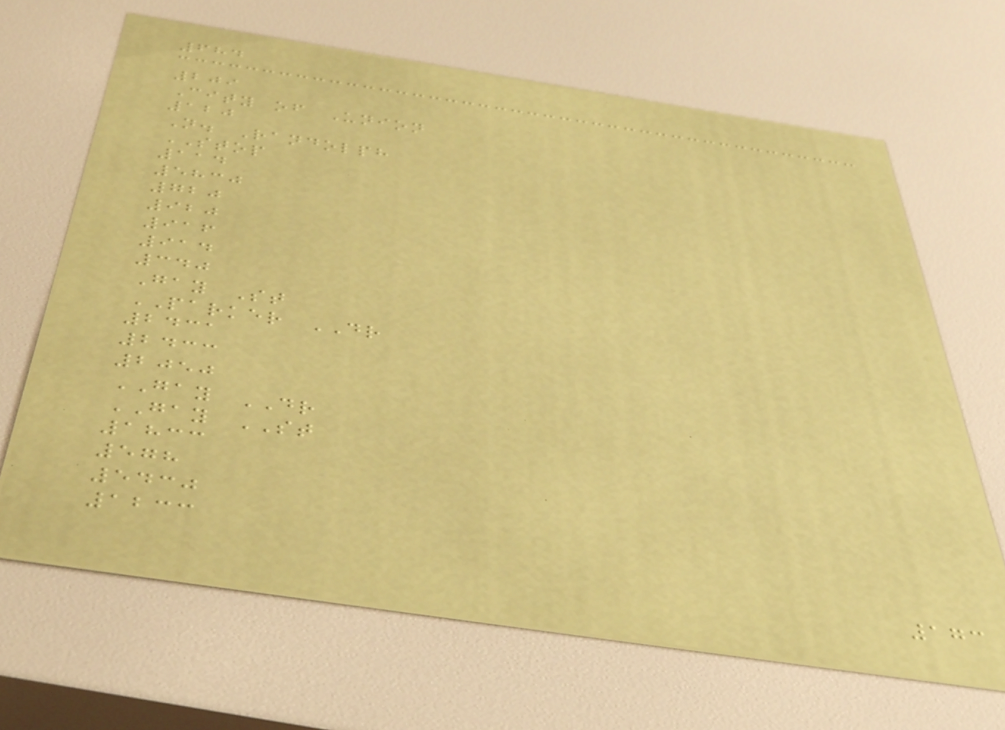684
209
City of Union
120
N. Randolph
STOP
114
5830
720
920
916
914
340
Gay St
PARKER DR
2431
2433
2050
GAY DR
GAY ST
1833
578
5430
1233
173
